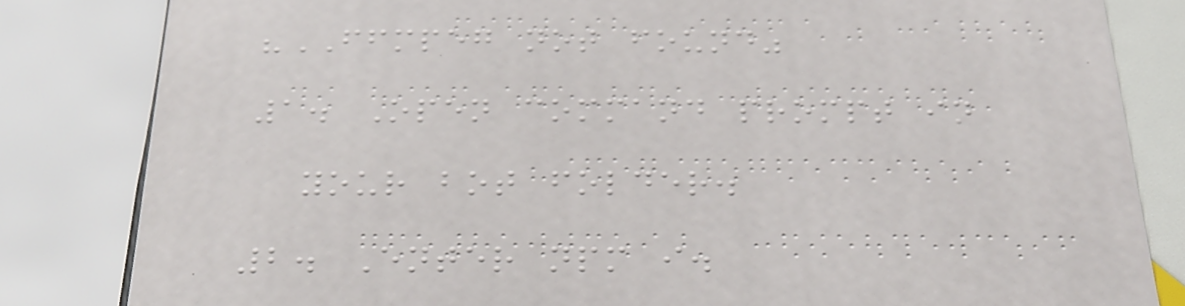"FFMPEG not found"
1. Open command prompt in
your bot folder.
2. Enter npm i.
